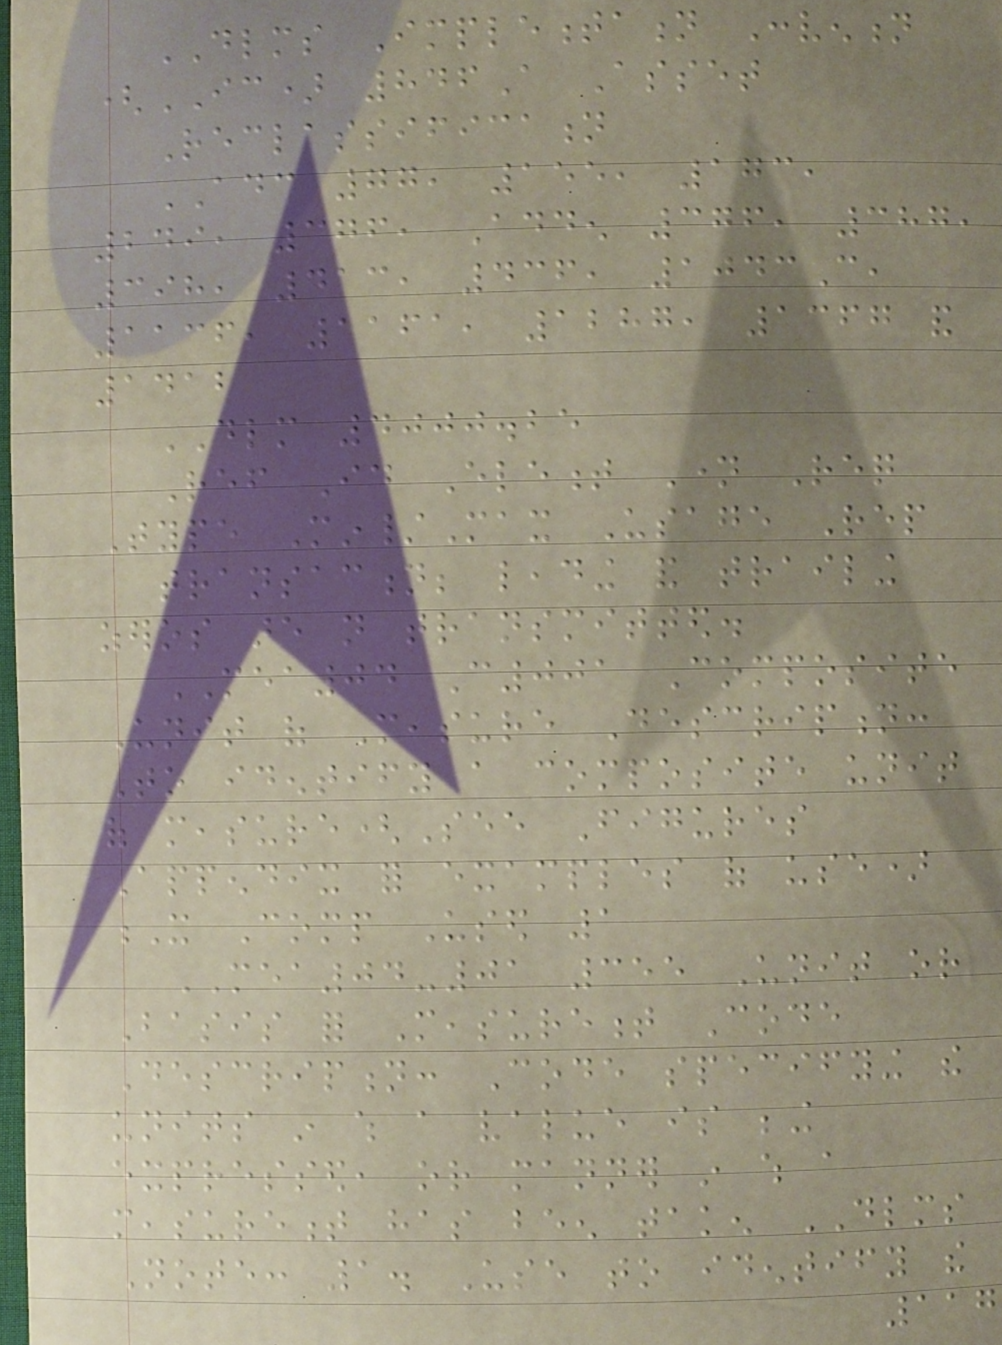DLMS Implementation Convention
(IC) 846A Asset
Reclassification
ADC 77, 155, 173,
249, 376, Adden 376, 387,
398, 413, 436, 1043C,
1136, 1161, 1287, 1367 and
1412
DLM 4000.25
Ref Id Element Name Req
Type Min/Max Usage Rep
transaction; leading and trailing
zeros are not transmitted.
MEA04 C001 Composite
Unit of Measure Description:
To identify a composite unit
of measure(See Figures
Appendix for examples of use)
X Comp Used 1
MEA04-01 355 Unit or
Basis for Measurement Code
Description: Code specifying the
units in which a value is being
expressed, or manner in which a
measurement has been taken DLMS
Note: 1. Use to identify the
117
